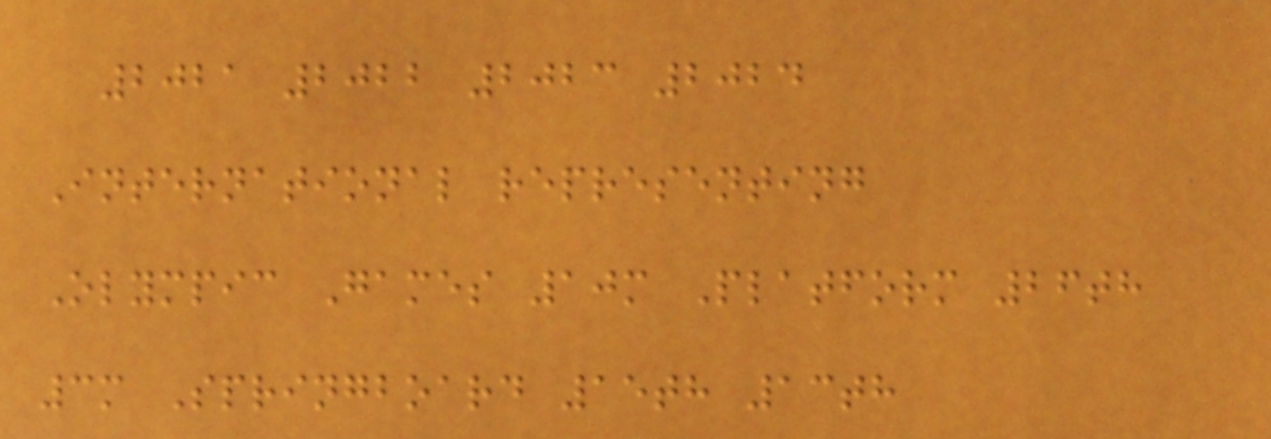2021 2022 2023 2024
International representing
Olympic Games 10m Platform 26th
3m Springboard 15th 13th
